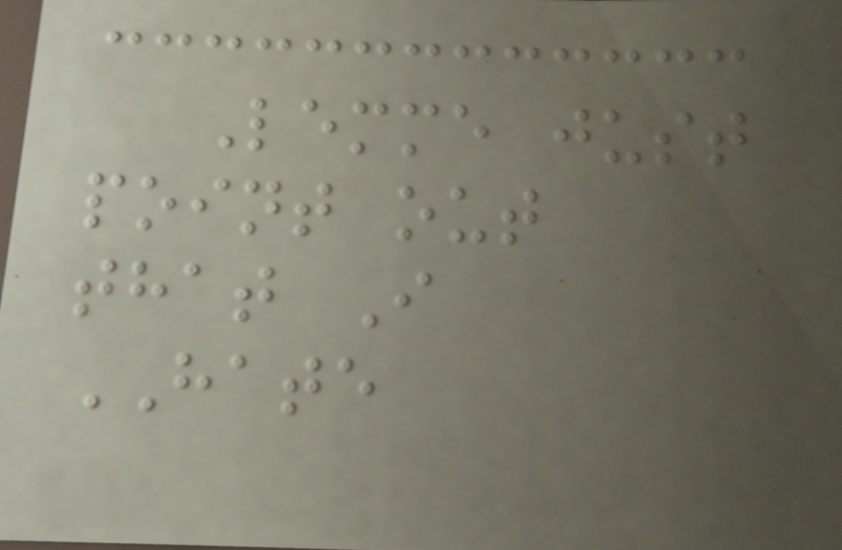Lemme just
point out
that I
HATE
